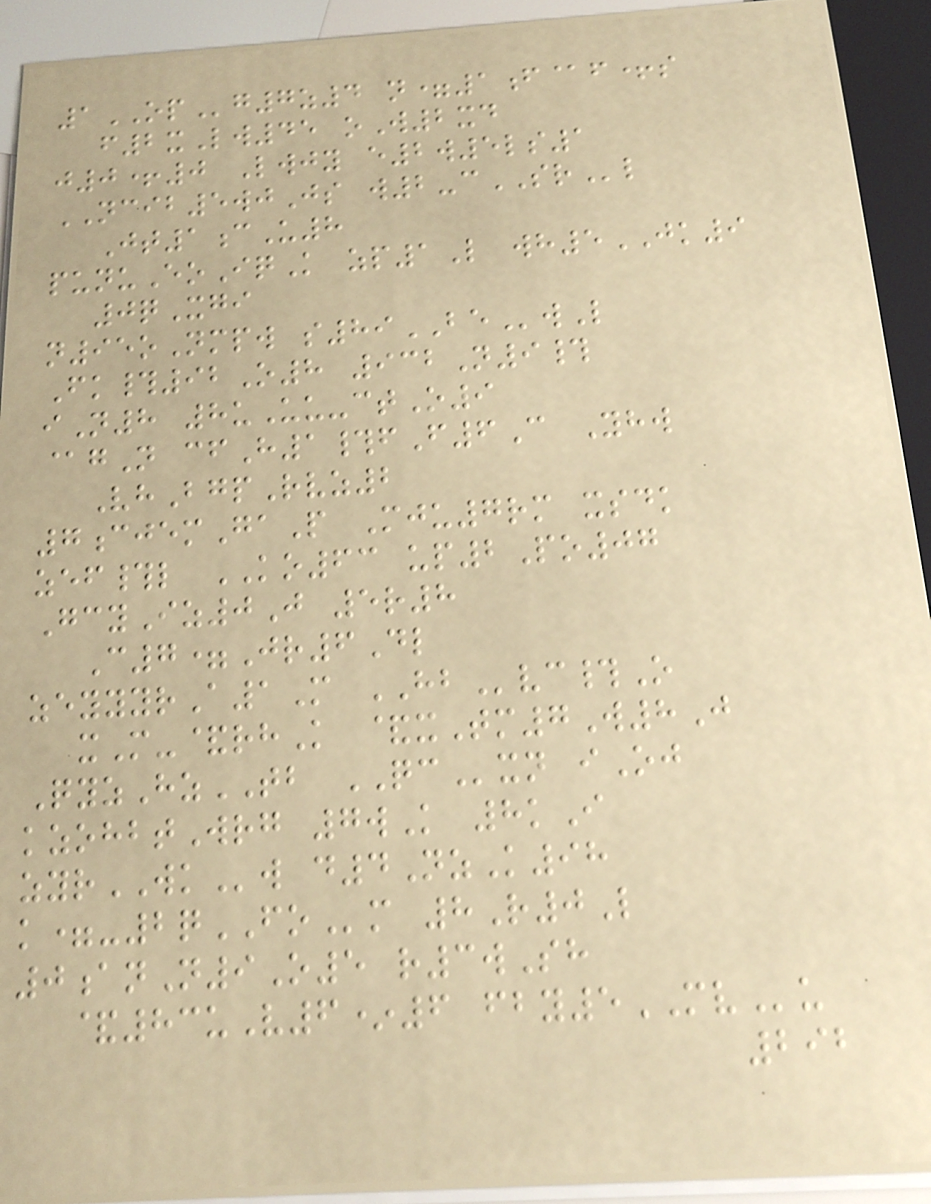1OPg7z4 n=1f@f+s
f2xLw45 oW2xd
j0+0 Lwjy e2w5ls1
NCIB5wjJs w2-cSRl
Jt1cU8
punuEoIqK zp1L wh5JK9
0qXgi
n95oNmpw s89BEwL
Fk#92O8 932N9#
iN8 8uUu-ctO9
@gN cfH1#fF6C Yhw
VhBgpRvz2
7cjemGaP Mju7rm xsdk
zef#l KO63 up2Po07
GcyIz0J 5r8
C7=Jr6Dl
zeyyyrA1M HBvc#O
xM-&rhK &xTm7W8J
QyzHzTB QCxn iOj
kzohbtWrg 7wK 8kI
zyrWKw d4NzK98
k=-2qFOm 8R0L
0anN9O5 r3wSh
&83uV6*6 fby5MVu
292
